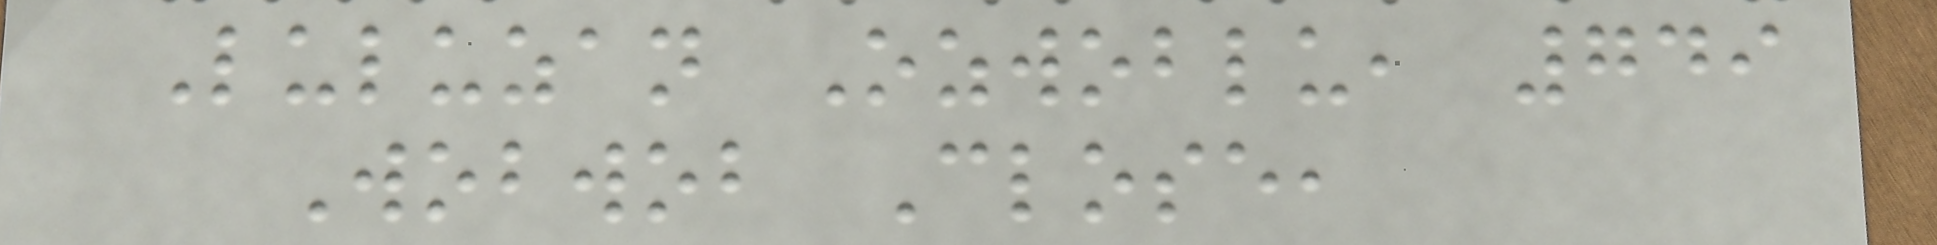Luluzan Ozwoblu, 749
Wobwob Close,
